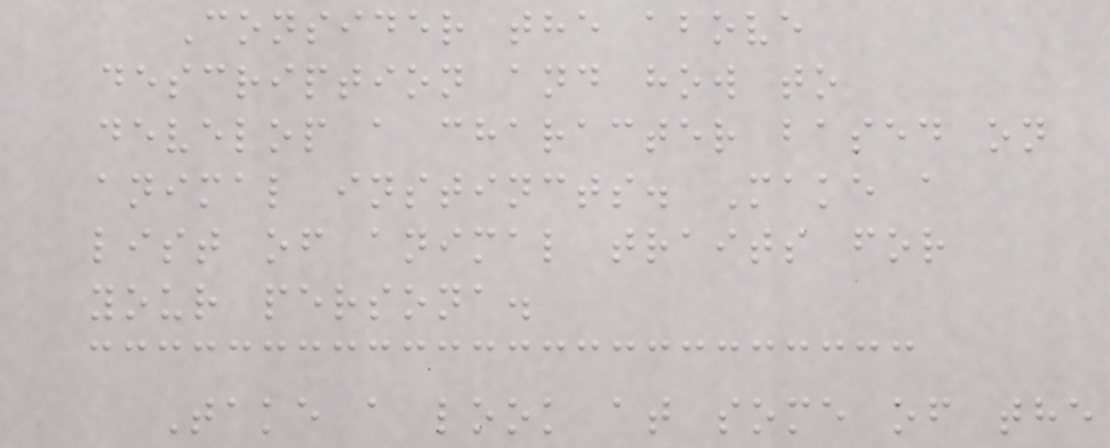Consider the above
description and how to
develop a character based on
animal instincts. Make a
list of animal traits for
your persona.
Take a look at some of the
